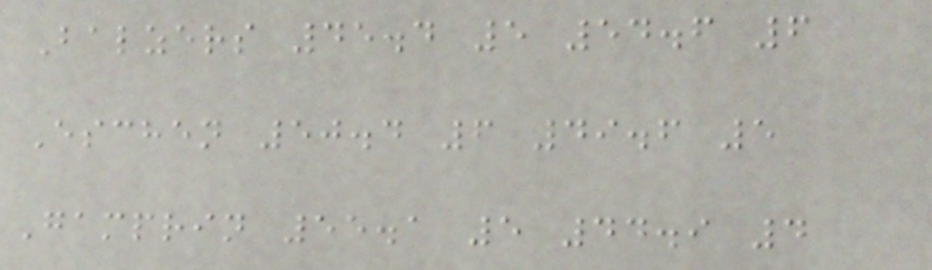Balzers 45.4 5 54.6 6
Eschen 50.4 6 49.6 5
Gamprin 55.1 5 44.9 4
